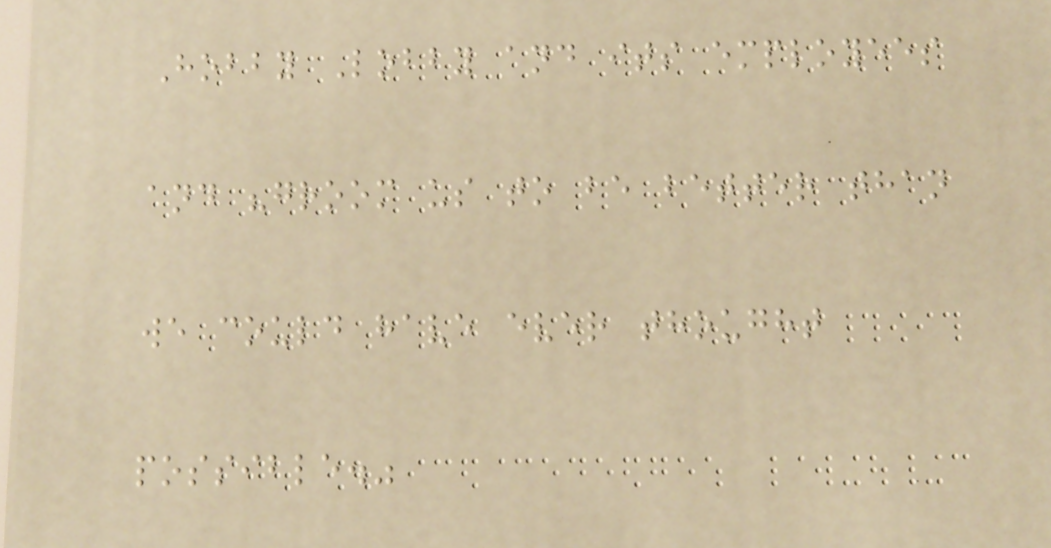Hobby Lobby and its employees
and "groom us to be better than
we could have ever thought
possible."
